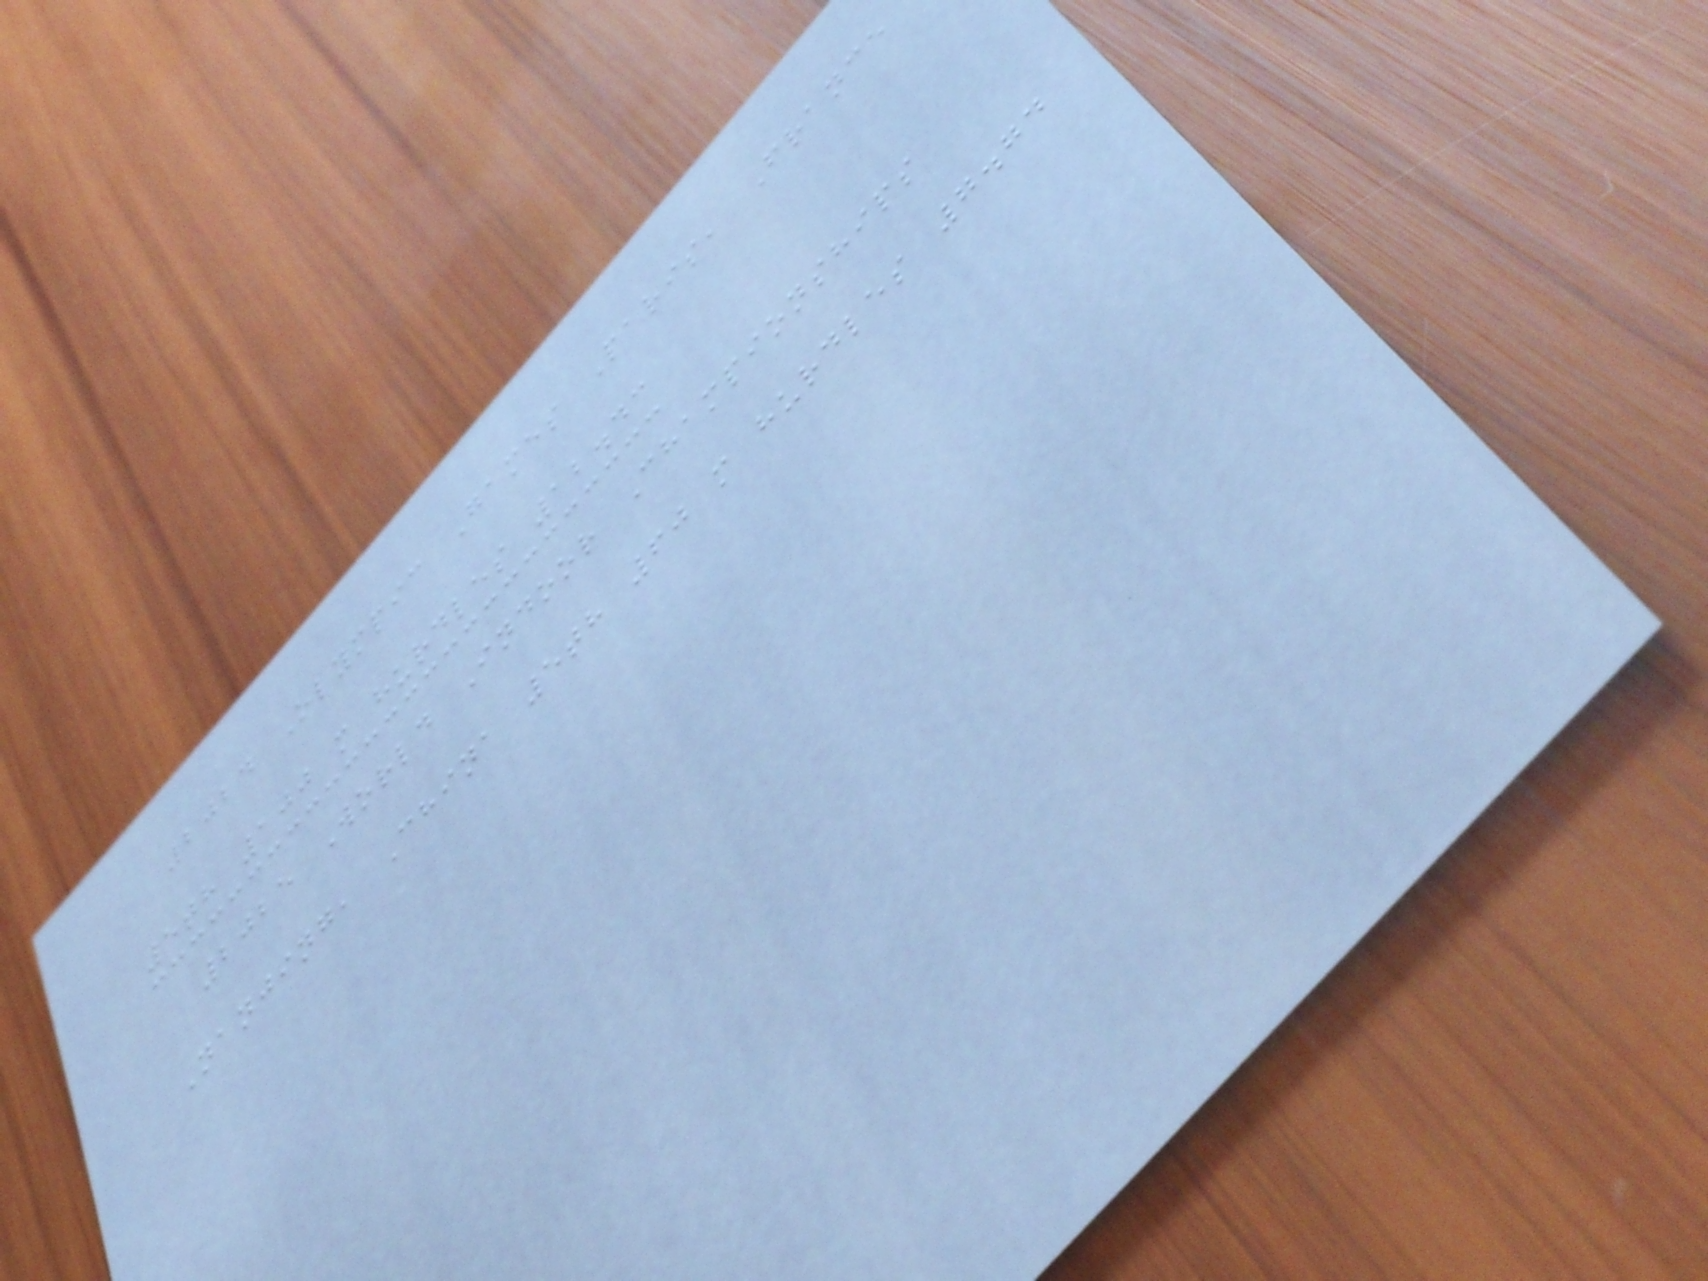2024 Olympic Games Paris, France
5th 100 m hurdles 12.43
2025 World Indoor Championships
Nanjing, China 5th 60 m hurdles 7.74
